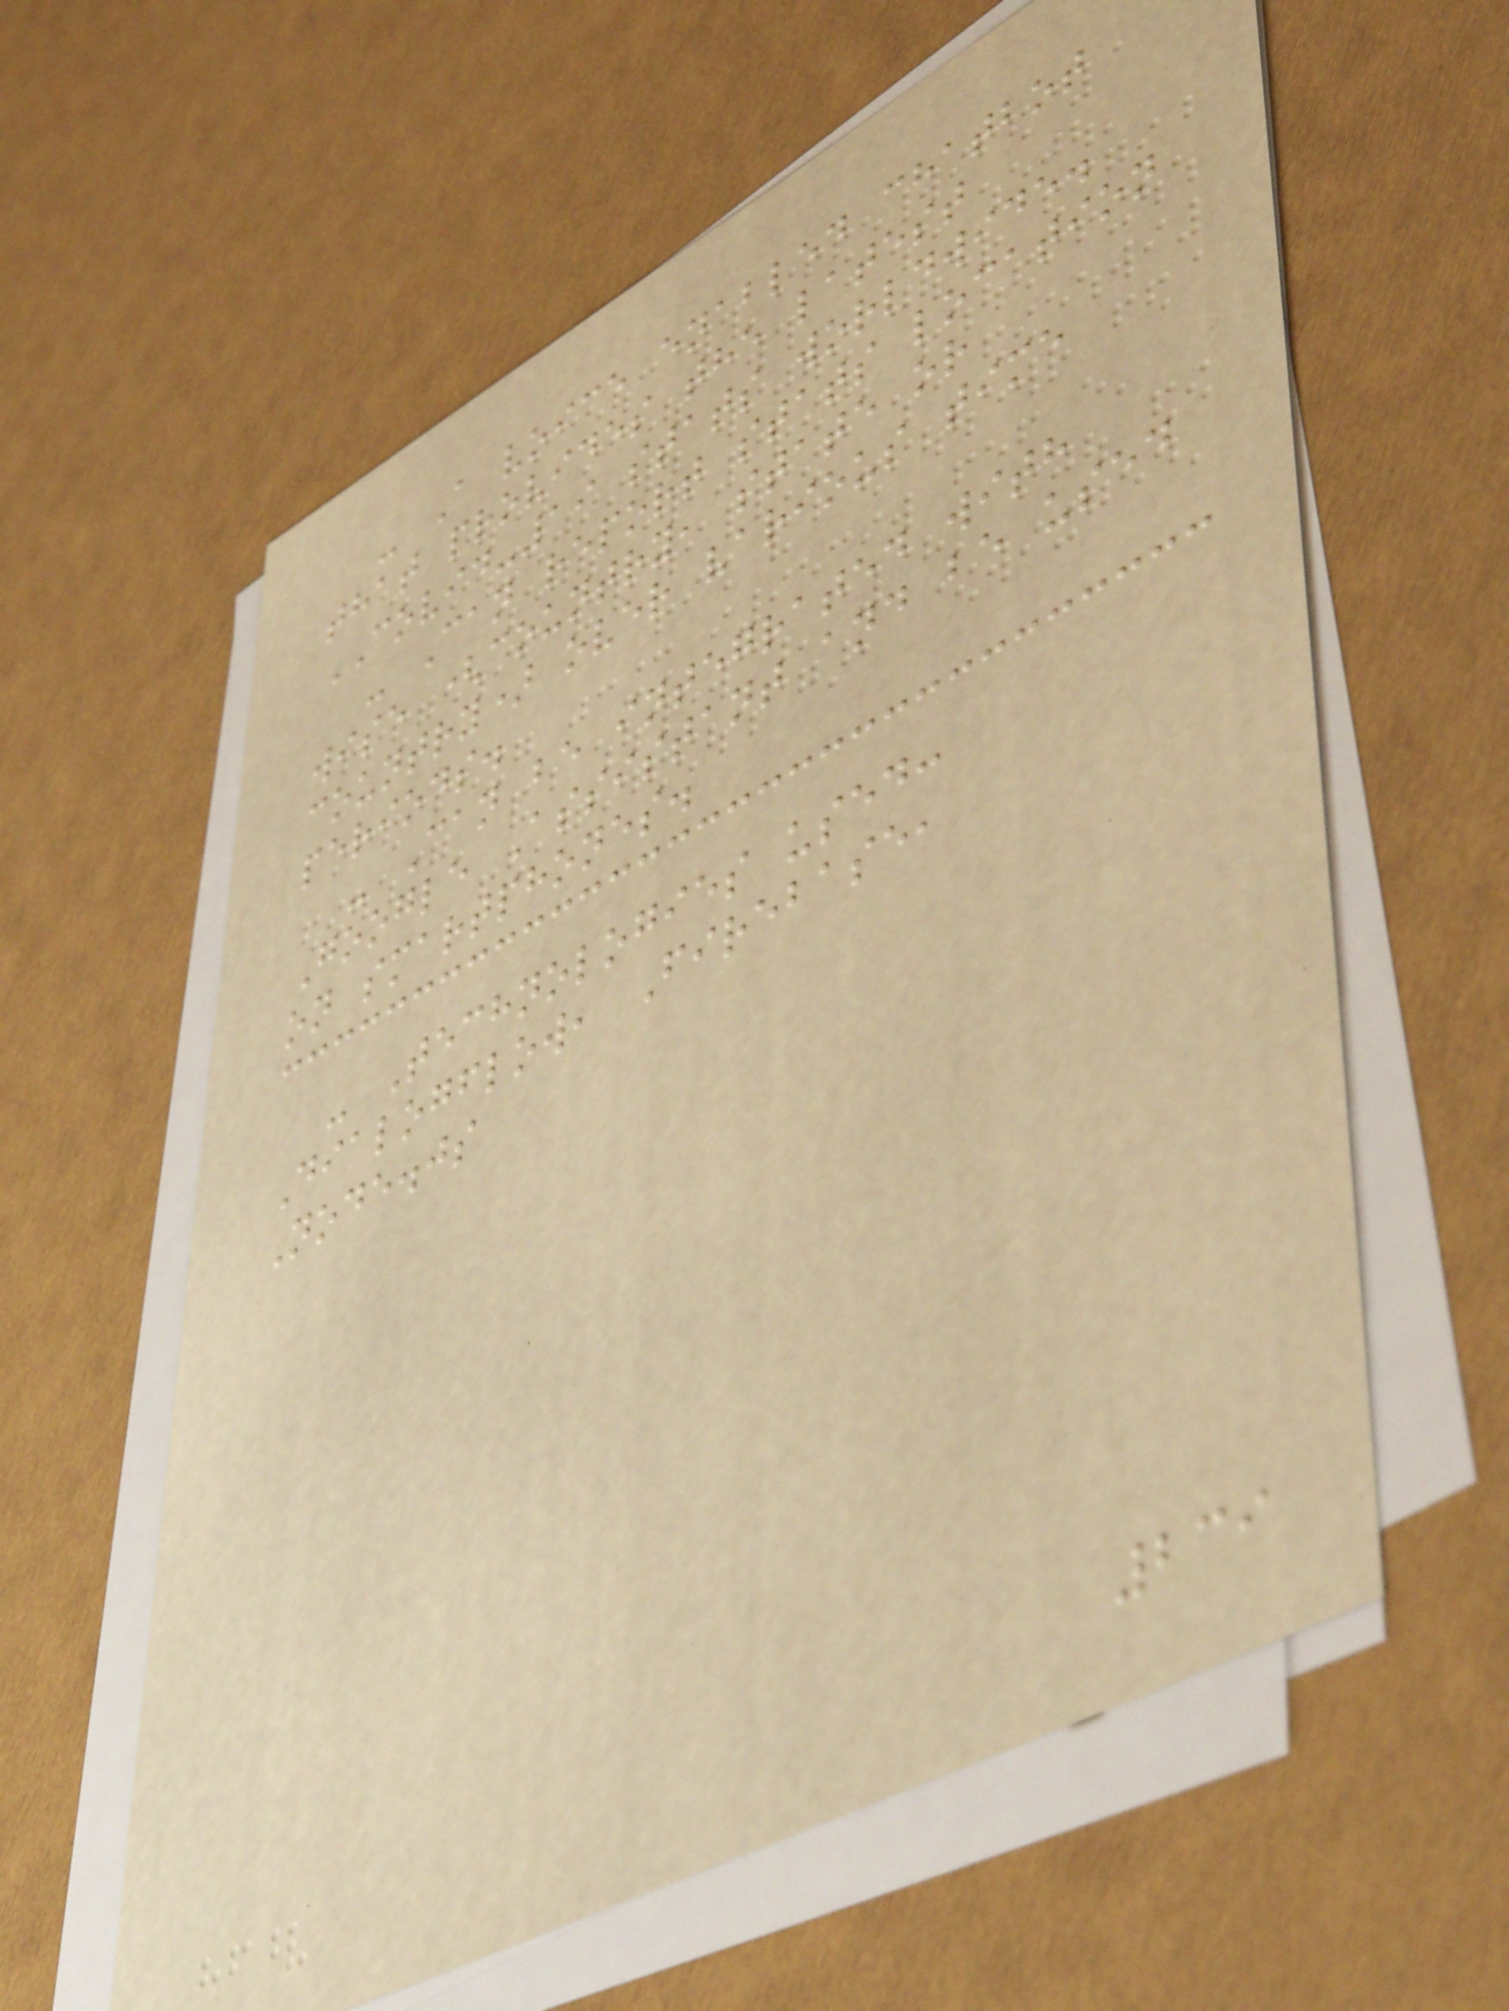- A voice enabled chatbot
that provides the latest
COVID-19 stats worldwide.
- Can report stats location
wise (country, state or
country) over various time
periods.
- Can be integrated with
Google Assistant and be used
on smartphones.
- Technologies used:
Dialogflow, Firebase,
Node.js
239
